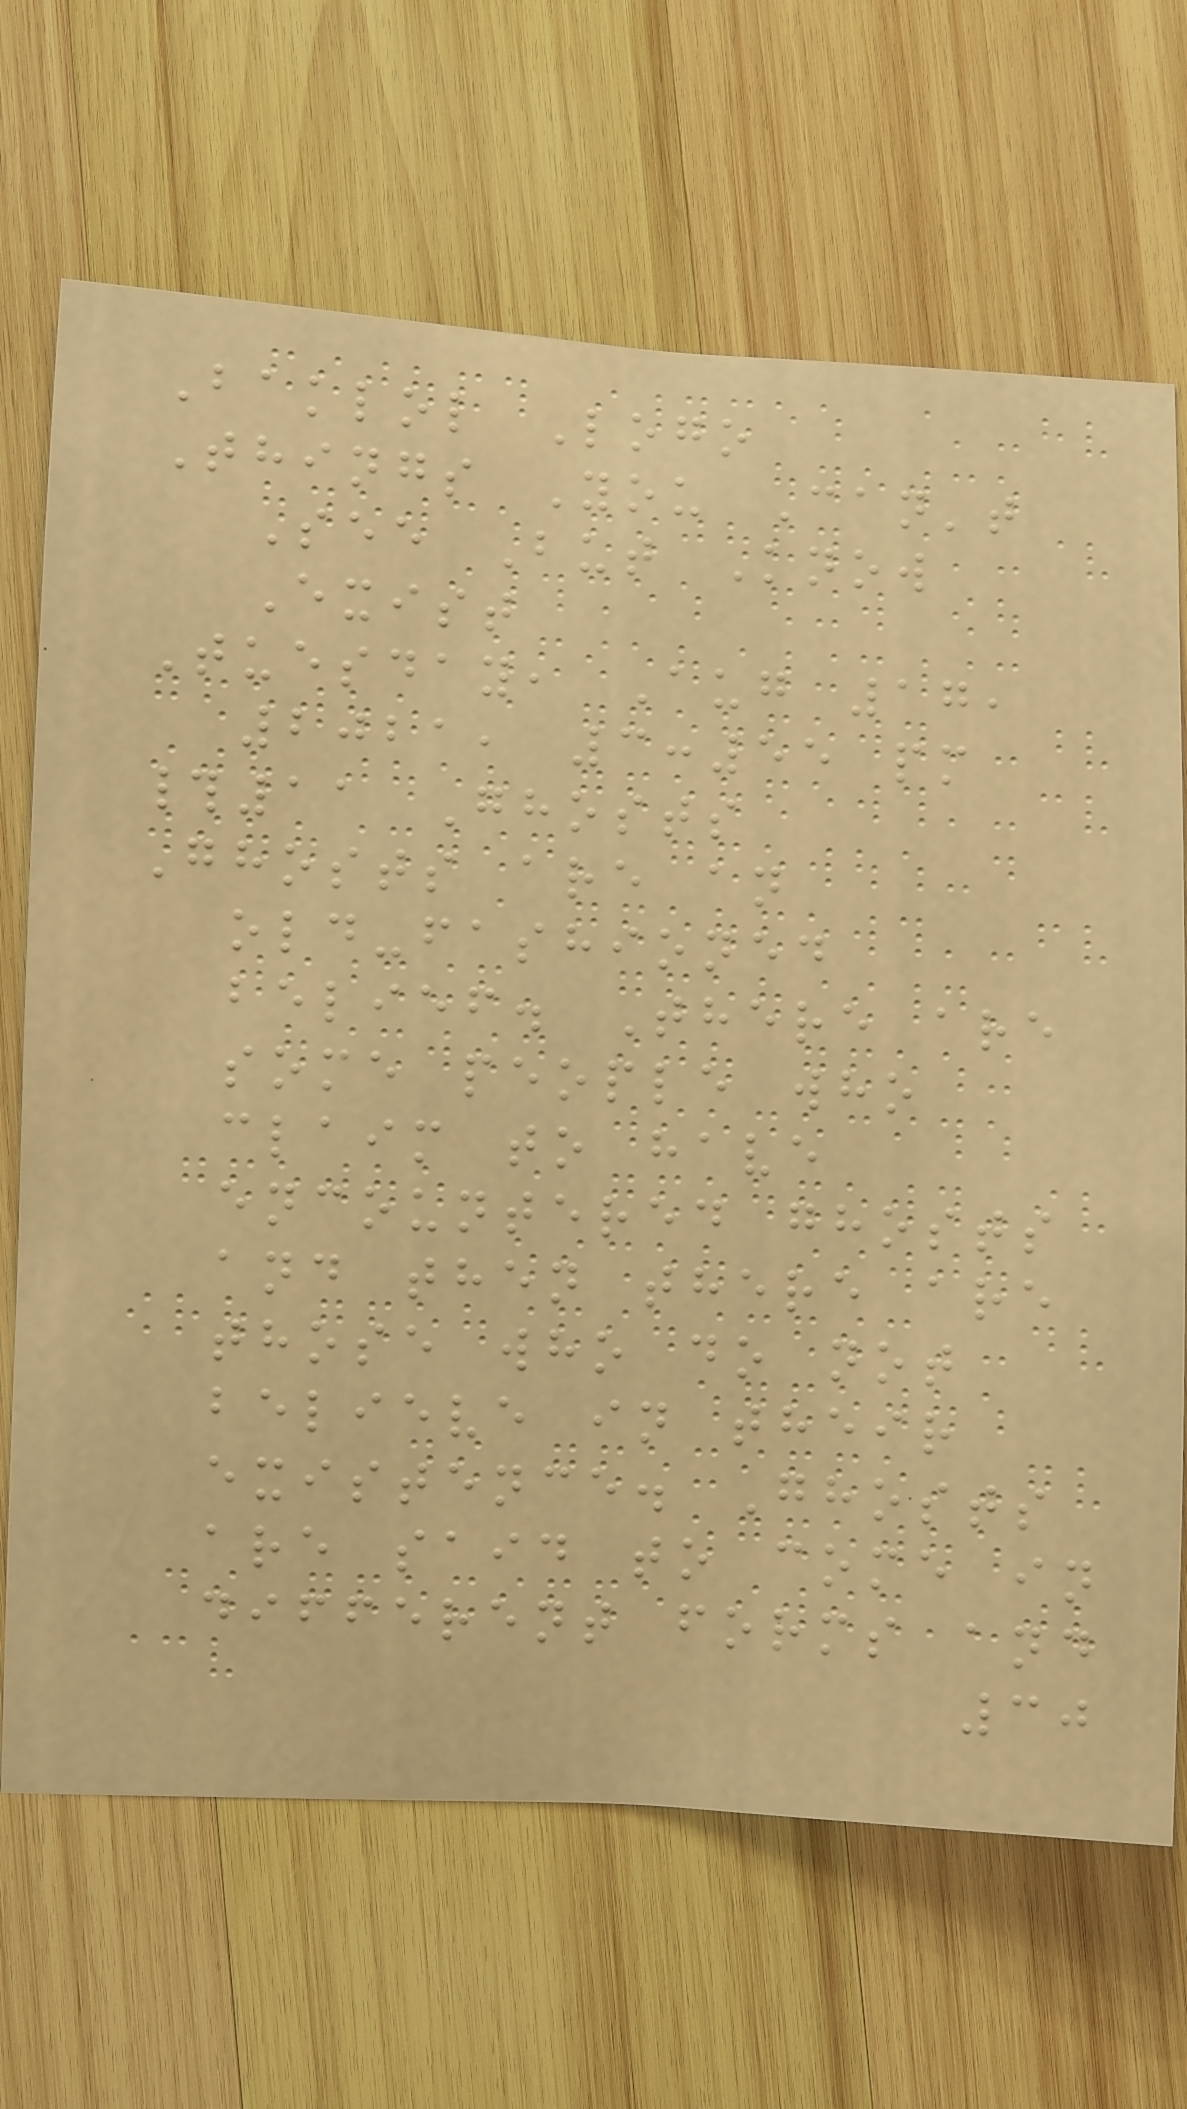Baklol Logo
Things You Can't
See But Know
Exist
Tuesday, Aug 17,
2021, 3:55 pm
#11 Ghosts
Ghosts are an
old-fashioned
belief. There are
some people who
claim to have
encountered ghosts
and then there are
those who do not
believe in their
existence. Ghosts
are said to come in
different forms and
30
